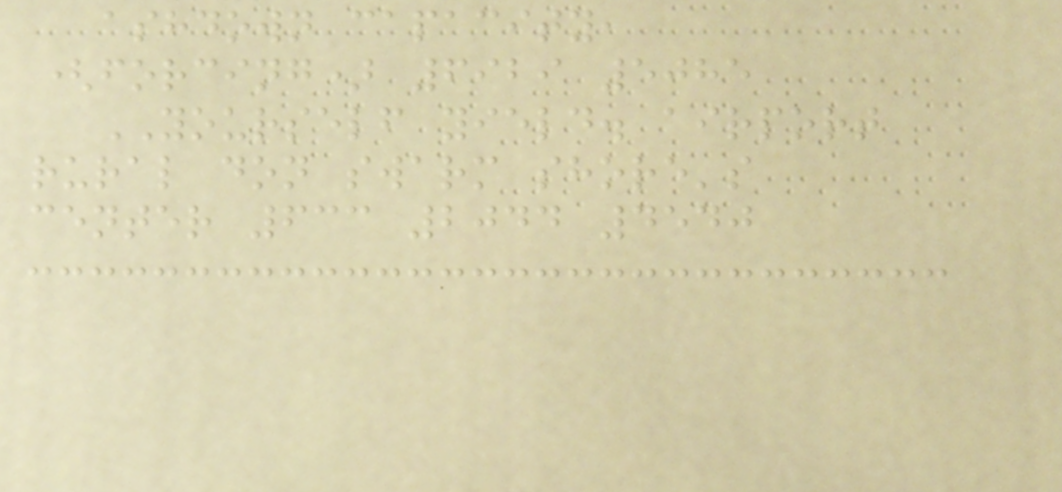ashdown capacity,
(forcing) 6929 5085
YOURSELF yield. airport
rural don swarm shore's
center 633 2044 4540
